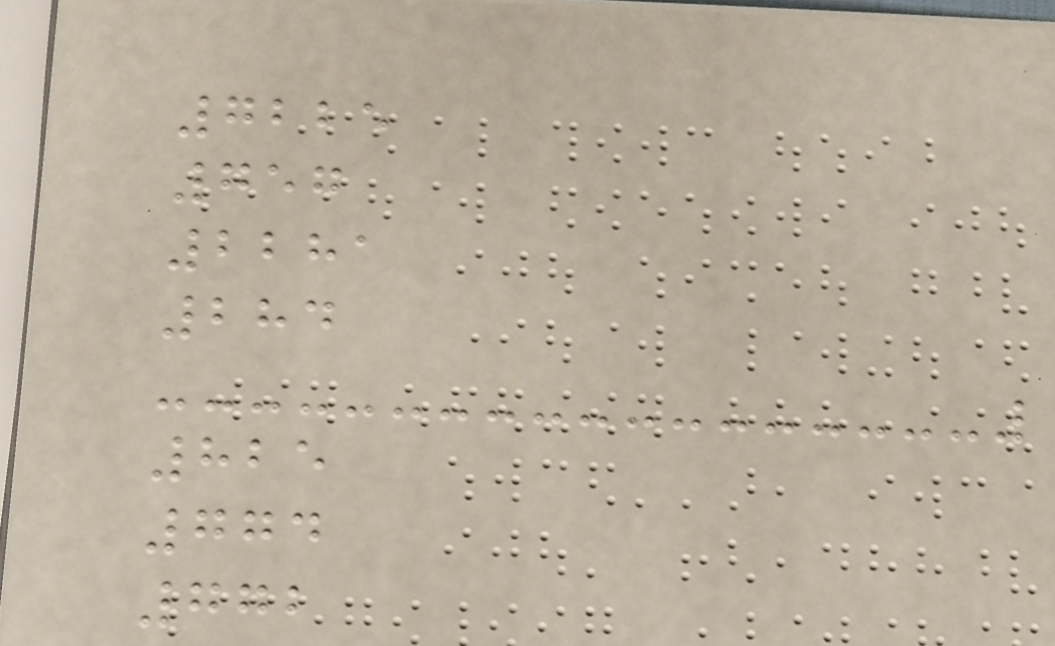7225
757
2281
284
825
774
772
